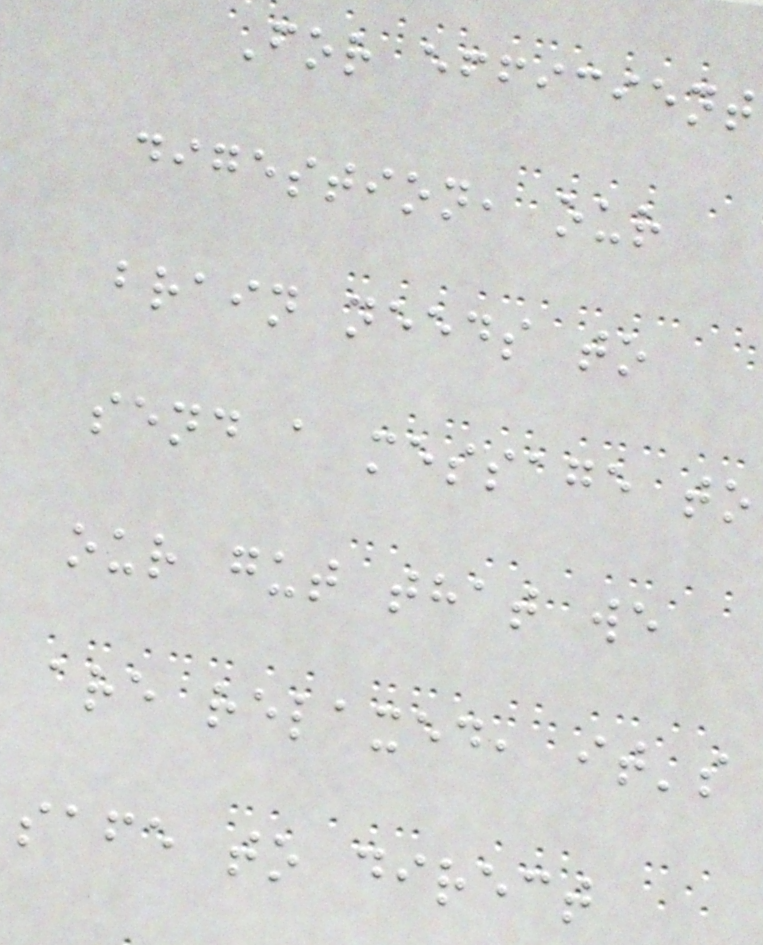For efficient
digestion, our
brain needs to
send a message to
our gut that we
are relaxed, it's
safe to direct
